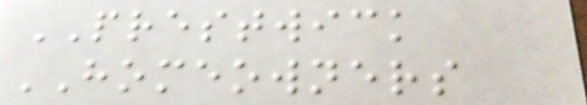PRESTWICK
HOMEOWNERS
